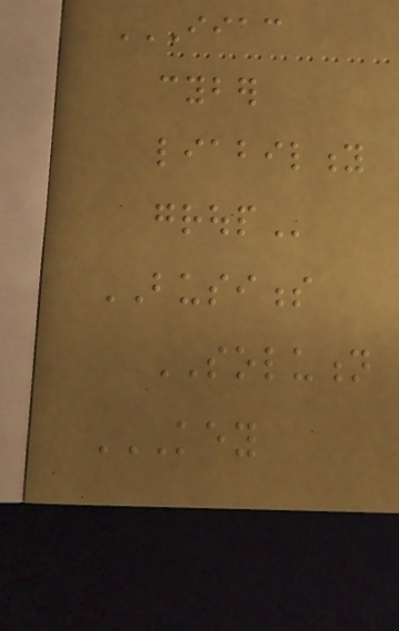IIAC
CYBER
LIABILITY
GROUP
BUSINESS
SOLUTION
KEY
